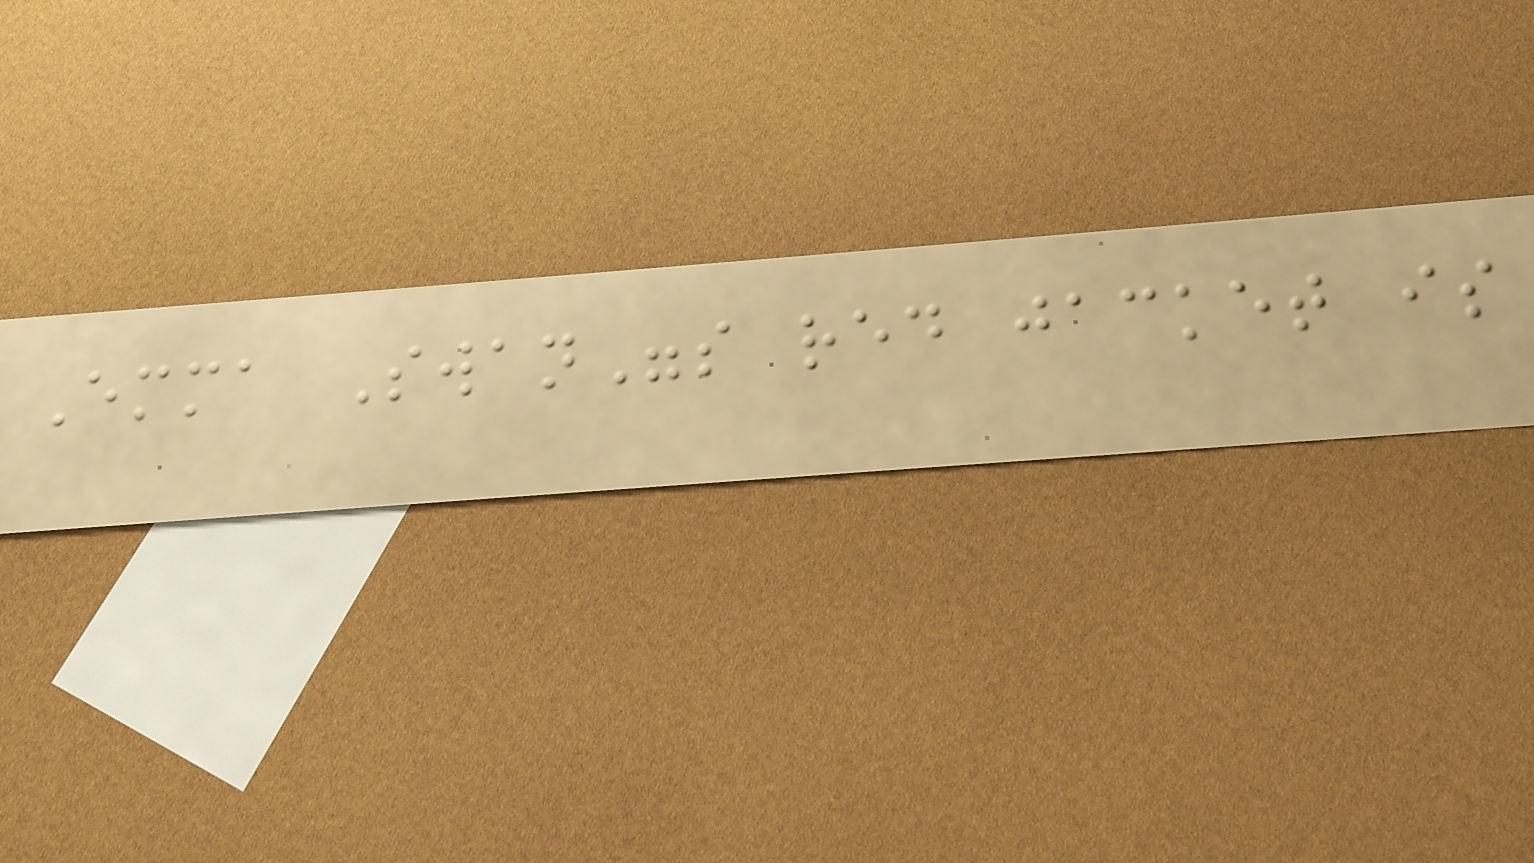Emma Swan"s red jacket is
